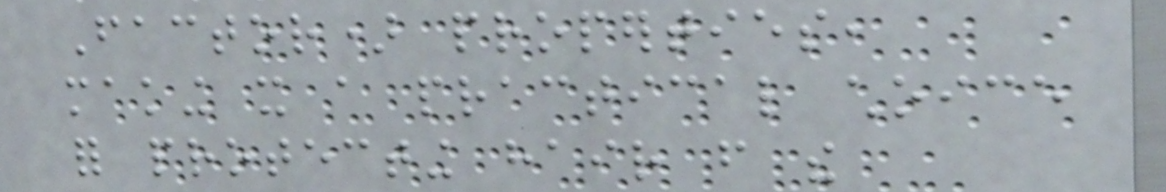Factor) properties,
making it a practical choice
for protecting hair from the
